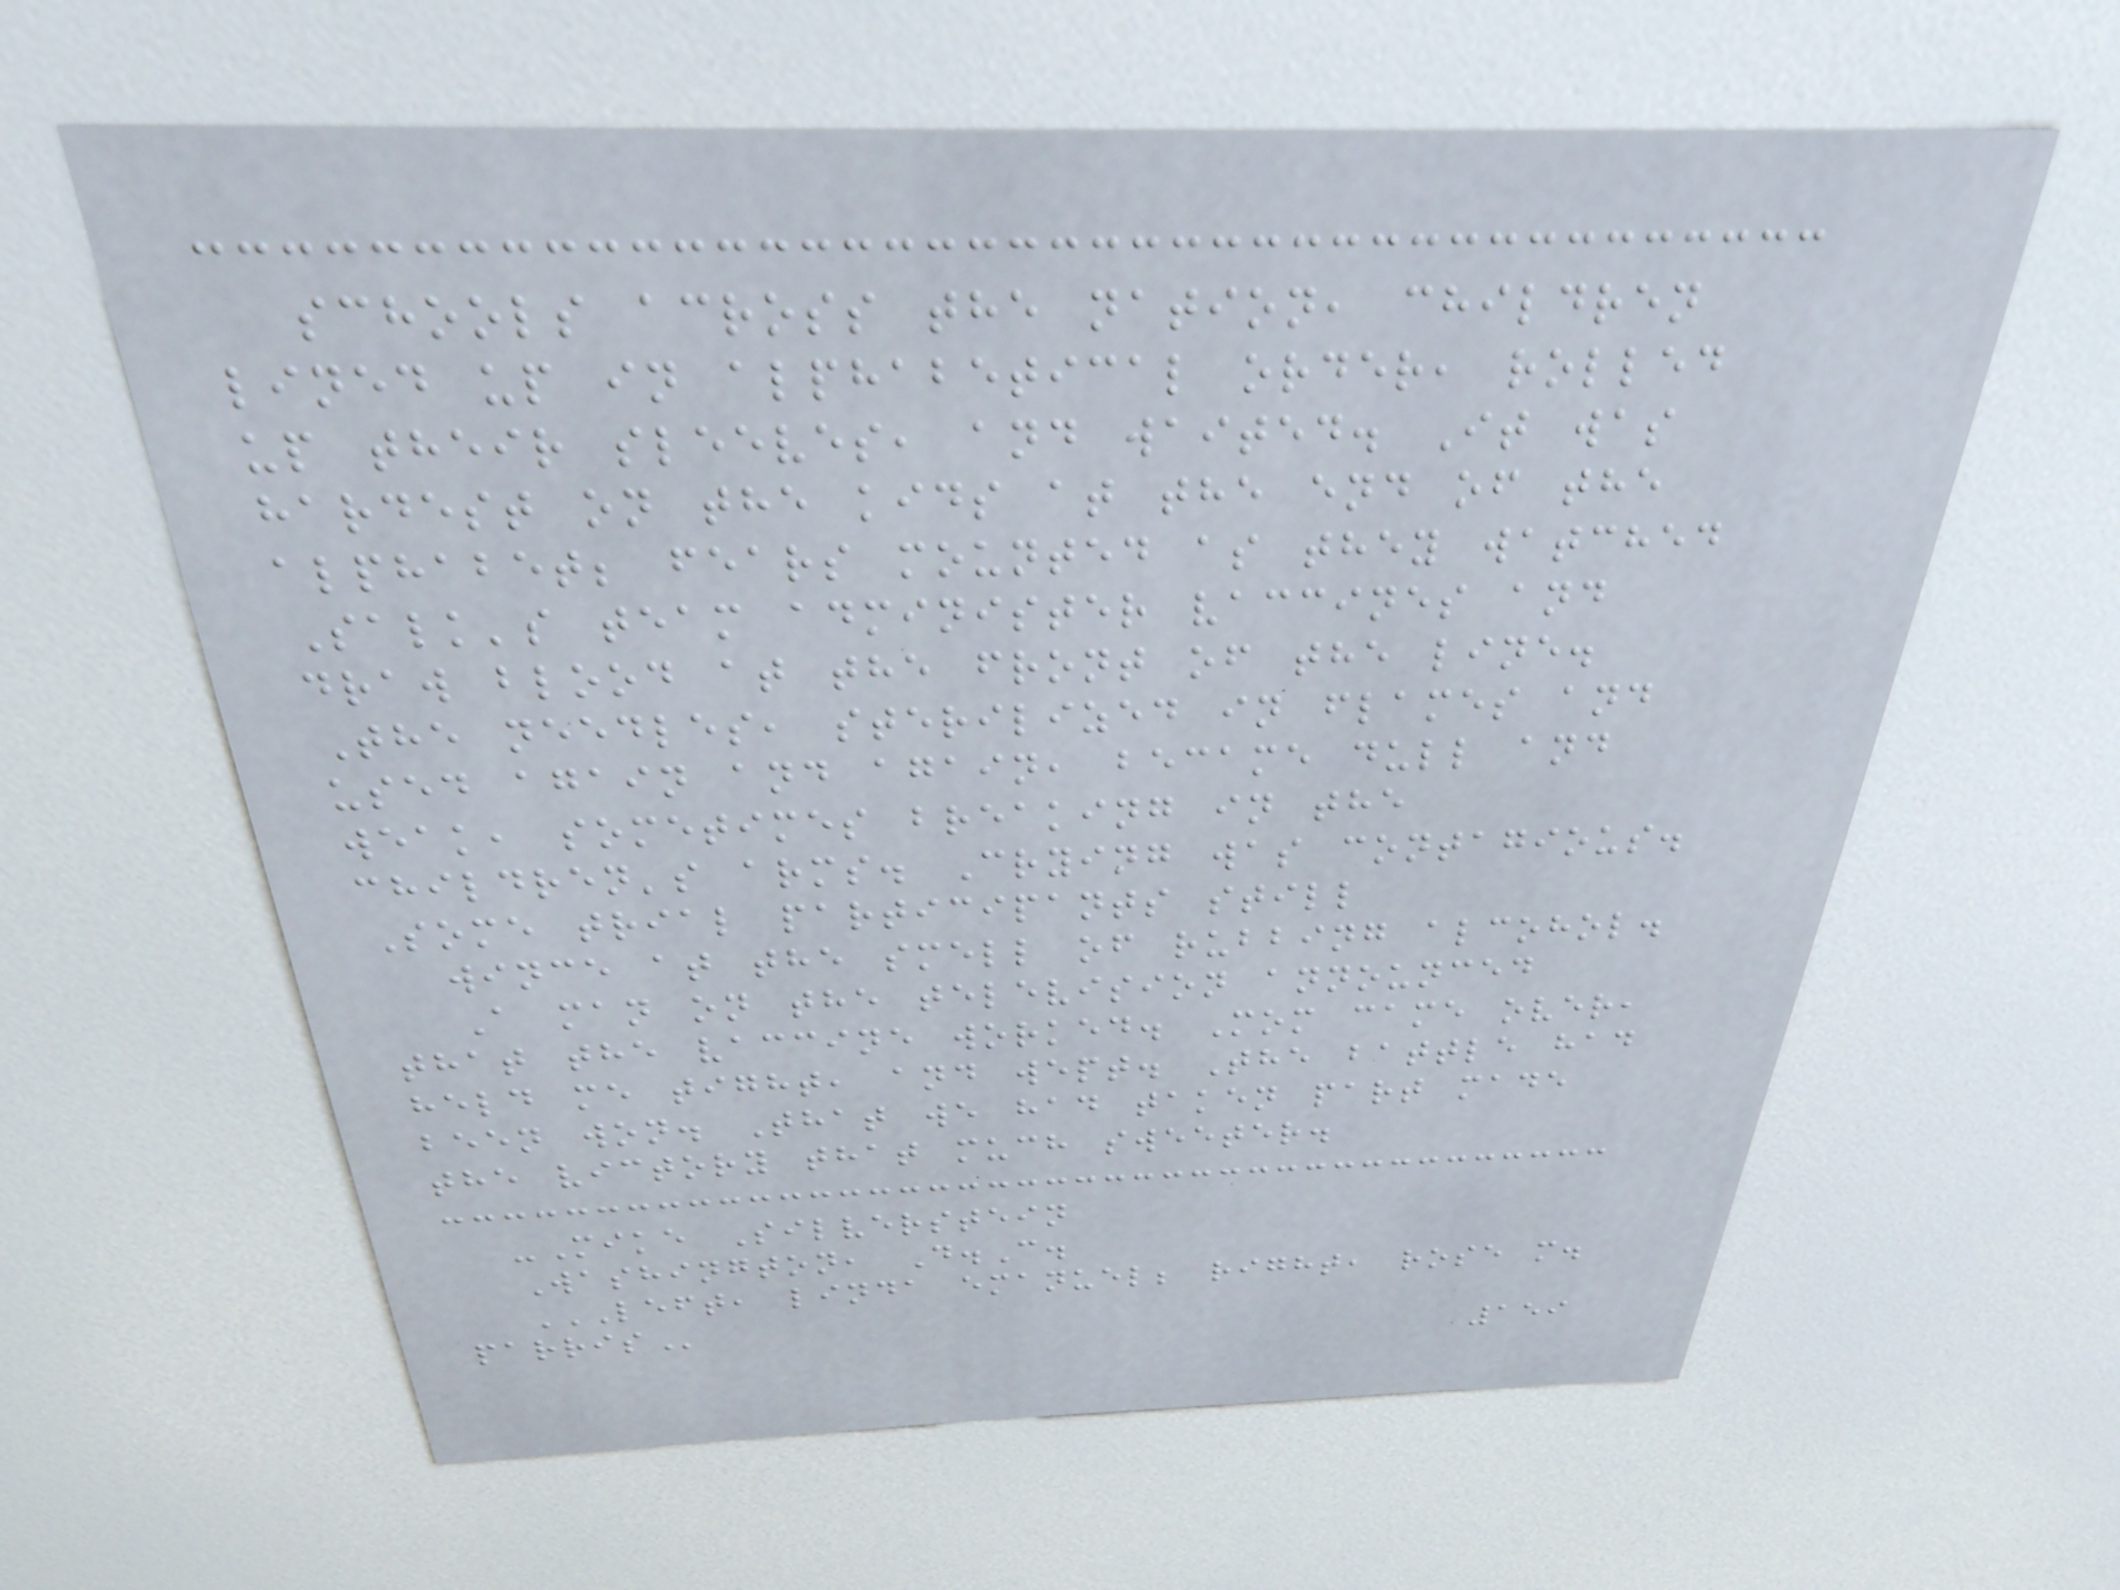schools across the nation, children
lined up in alphabetical order, rolled
up their sleeves, and waited. It was
hardest on the kids at the end of the
alphabet; fears mounted as they watched
Salk's team administer vaccines and
draw blood at the front of the line.
The needles, sterilized in flames and
used again and again, became dull and
weak, sometimes breaking in the
children's arms. Crying was contagious.
Some trial participants still
wince at the smell of rubbing alcohol.
A man on the television announced
that the vaccine worked. Mom came over,
held me tight, and wept. The battle had
been won. That we had taken part made
the victory that much sweeter.
-Mike Silverstein
Washington, D.C.
LEFT, LINDA EMANUEL; RIGHT, ROSE M.
PARRIS
159
